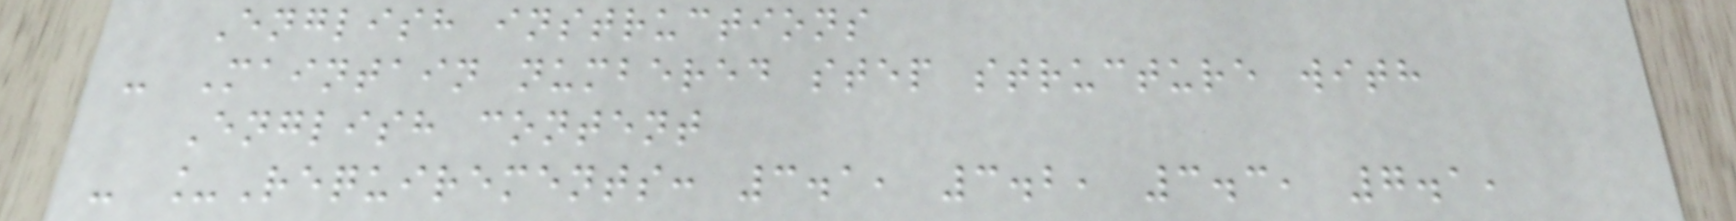English instructions
- Maintain numbered step structure with
English content
- _Requirements: 3.1, 3.2, 3.3, 7.1,
